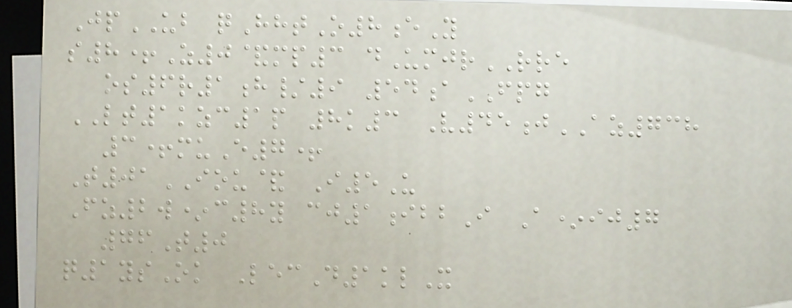JpUB qHhtO8eY
s8+Z0&mp3 dUmjrRRE
os6r1h/9 54aFPG
LT1kzc1p 8k3 V45jAZ738
3+muE7+
T01IOU& I5U
Fz2w*c8y cj1ibbI A*ij7
76T0
q1ysOk LecD1klX
